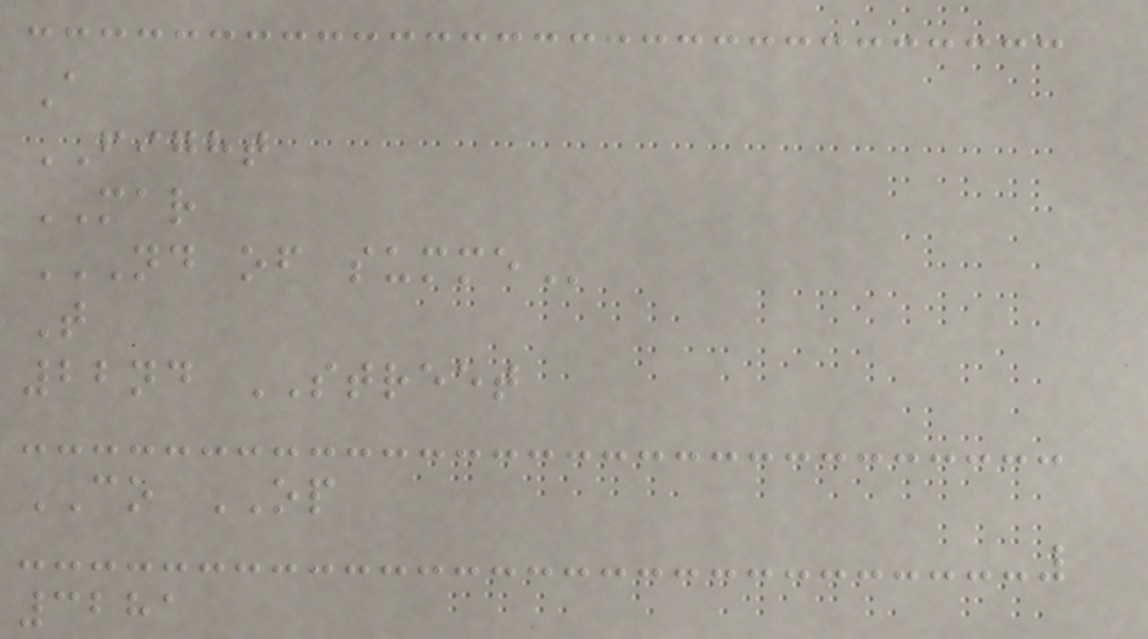A
FIGHT
MAR
ND OF SUMME
T
22nd STREET
CO OP
3281
